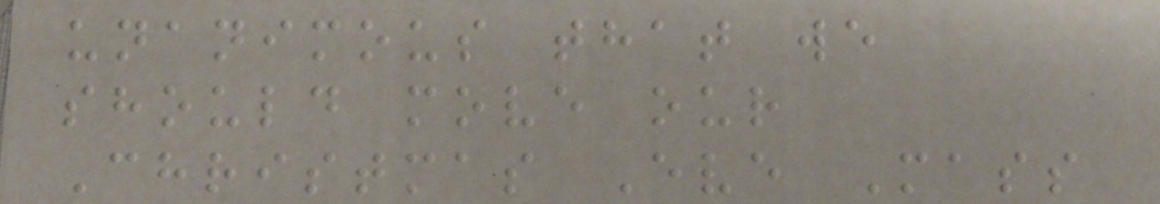unanimous that we
should move our
Christmas Eve Mass
